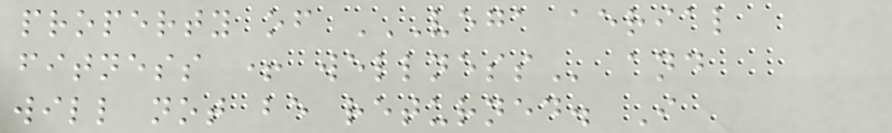property of VEGA AERIAL
FITNESS + WELLNESS and
will not be returned. I
